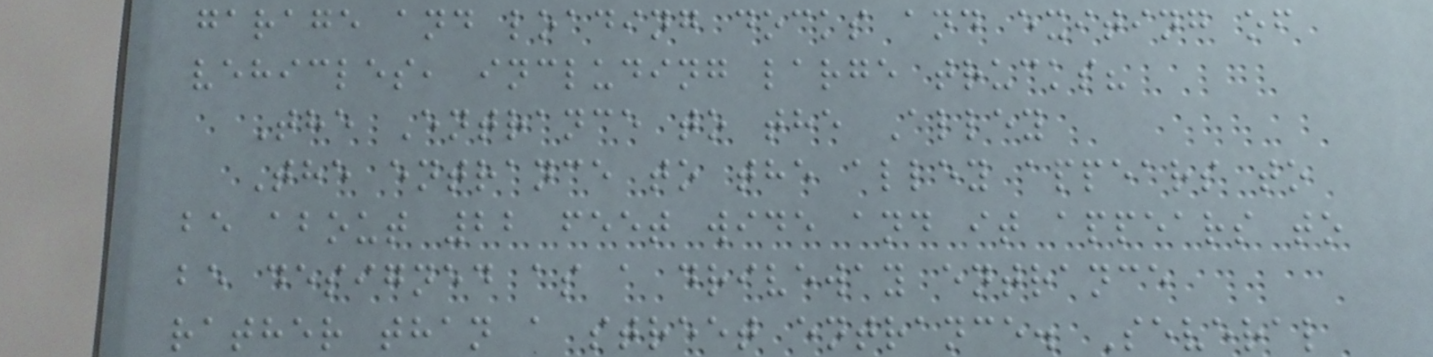garage and loading docks and exiting of
vehicles, including large trucks?
The Entrance to the Alley
The entrance to the alley appears to
be about 22 feet wide and it appears to
be designed as a driveway entrance
rather than a street entrance. Several
